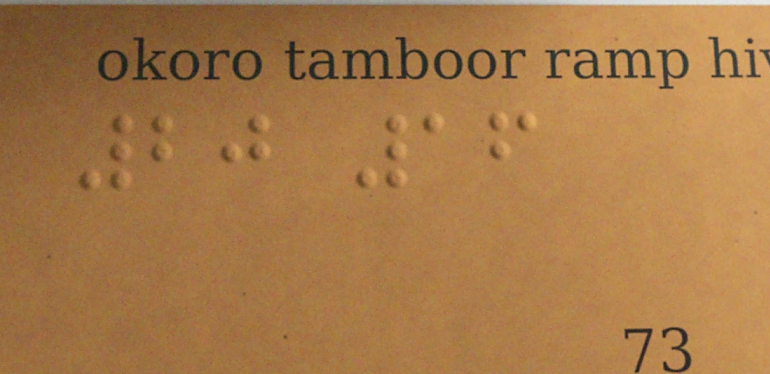20 16
